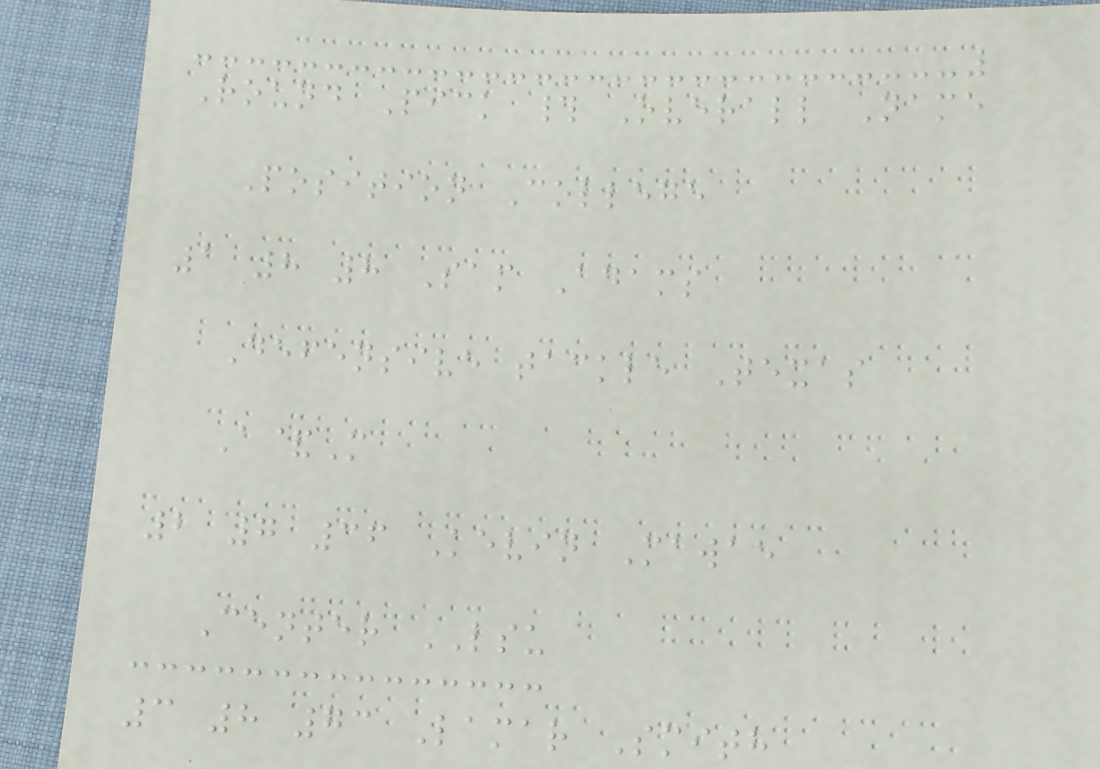Round Pick # Overall Name
Position College
1 8 8 Sam Adams
Defensive tackle Texas
A&M
2 7 36 Kevin Mawae
Center LSU
3 8 73 Lamar Smith
